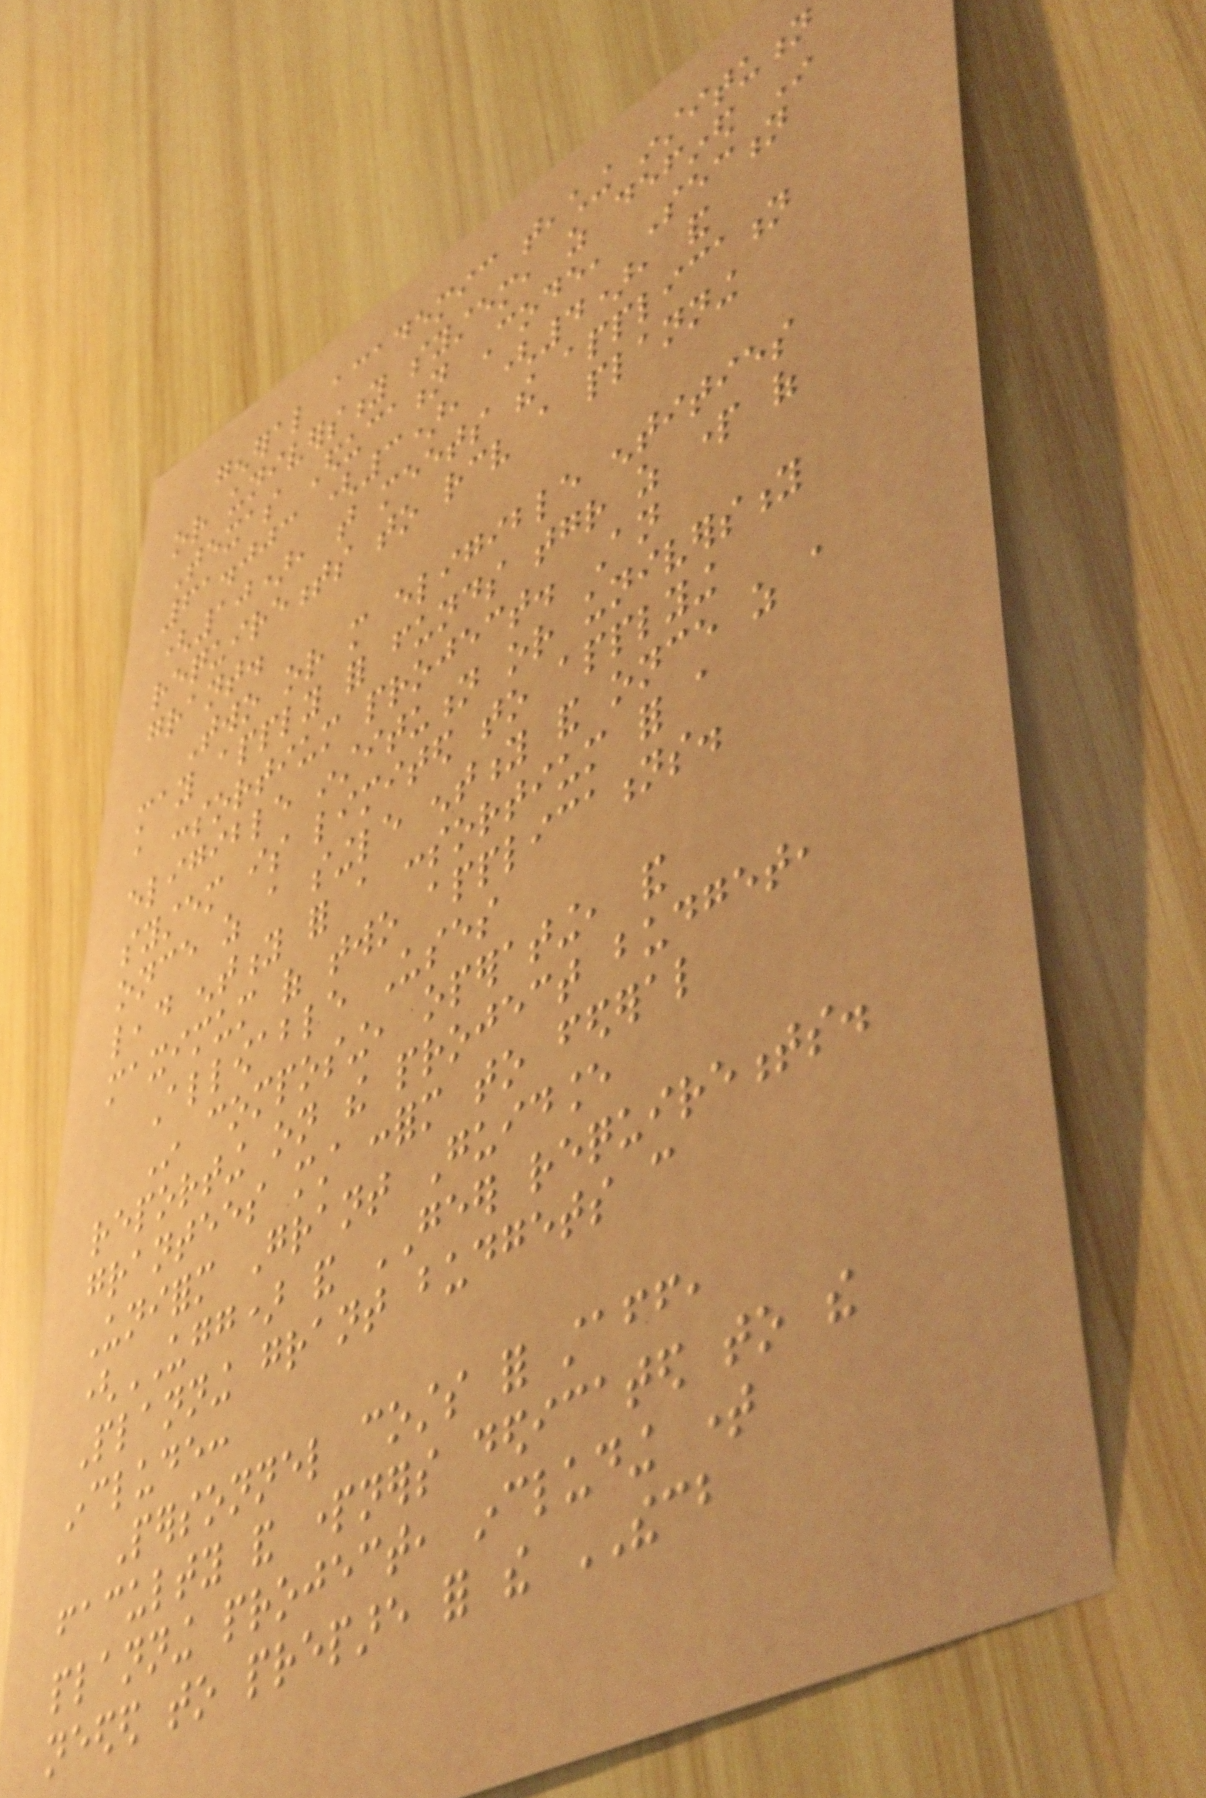general academic teaching institution
or university system, as defined In
Texas Education Code, Section
61.003 (3), (4), and
(10), that meets the application
requirements to receive a planning
grant.
Two or more eligible entities
may apply for funds together as part of
a consortium project. An
eligible institution or university
system is limited to applying
once as a single entity and once as a
lead entity for a consortium for a
maximum of two applications.
Allowable Uses
In composing, operating, and
reporting on the project budget,
grantees must conform to federal
Uniform Grant Guidance
(UGG) and GEER requirements.
Planning grant budgets can
include:
Personnel costs for staff,
faculty and partners dedicated to the
planning project, including time
needed to prepare for the THECB
